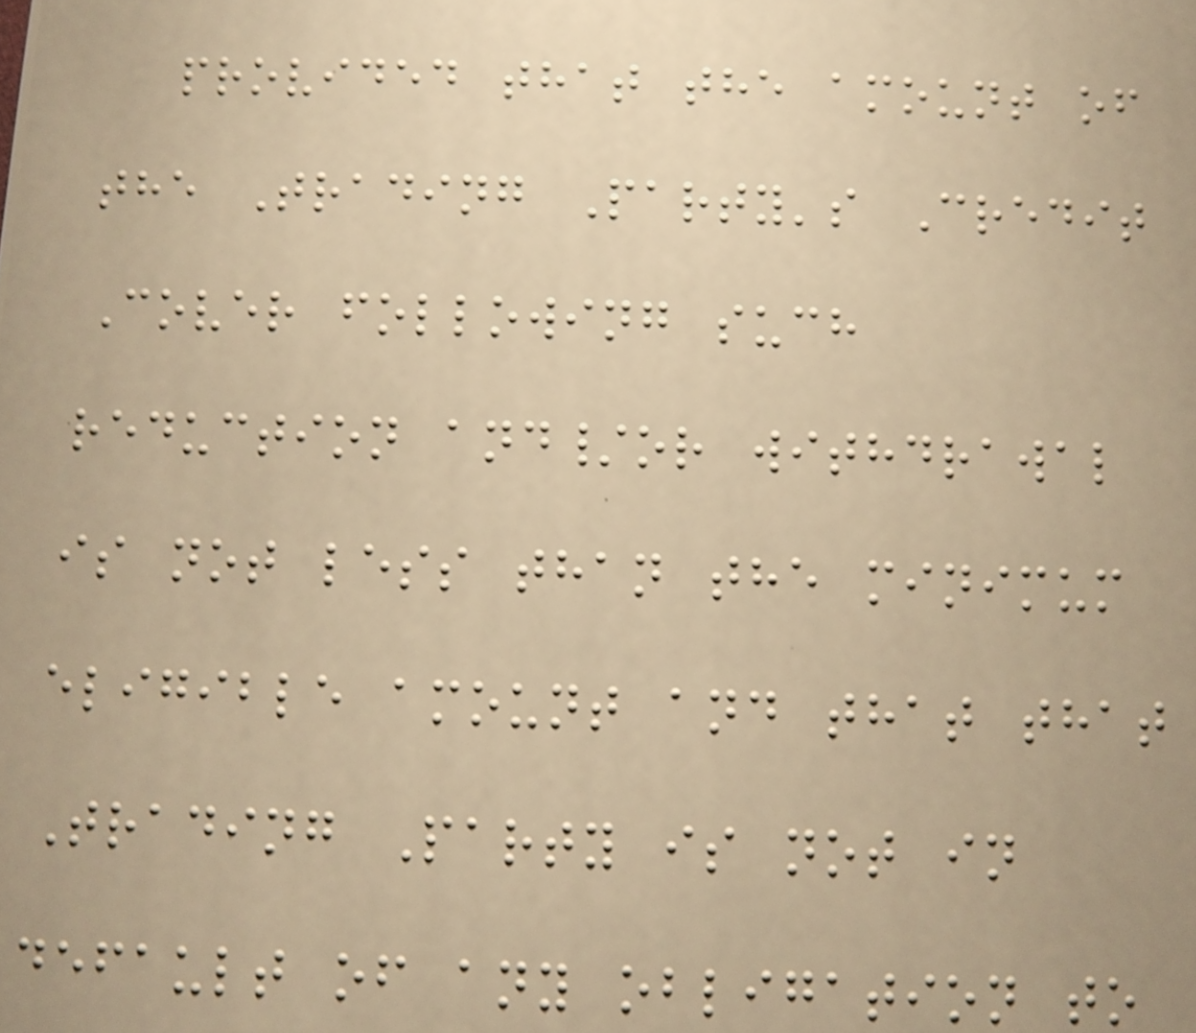provided that the amount of
the Trading Party's Credit
Cover following such
reduction and/or withdrawal
is not less than the minimum
eligible amount and that that
Trading Party is not in
default of any obligation to
